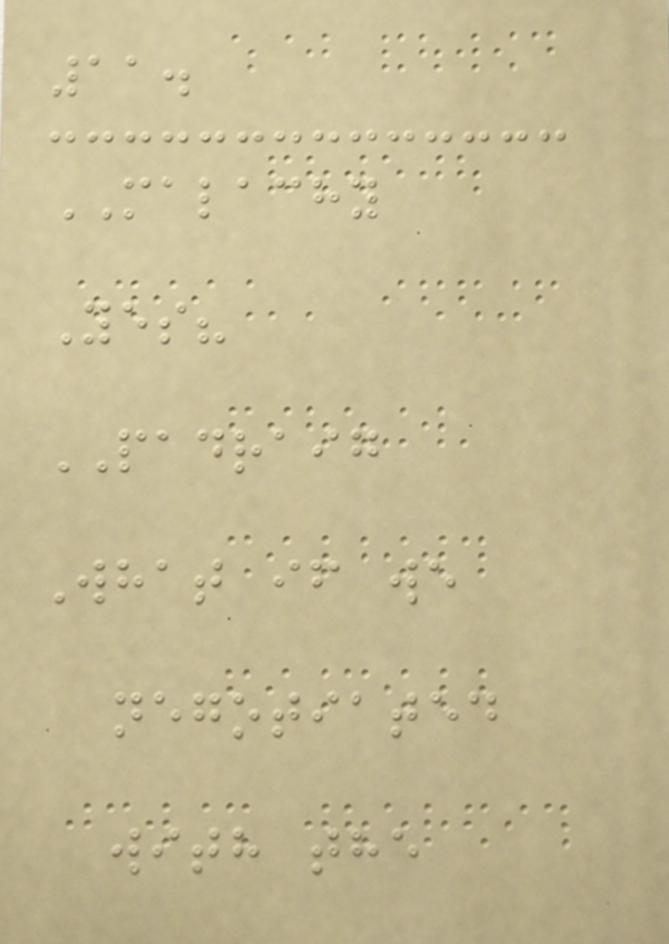11.
MALACHY
Yes?
PADRAIG
What if we
negotiated
with the
